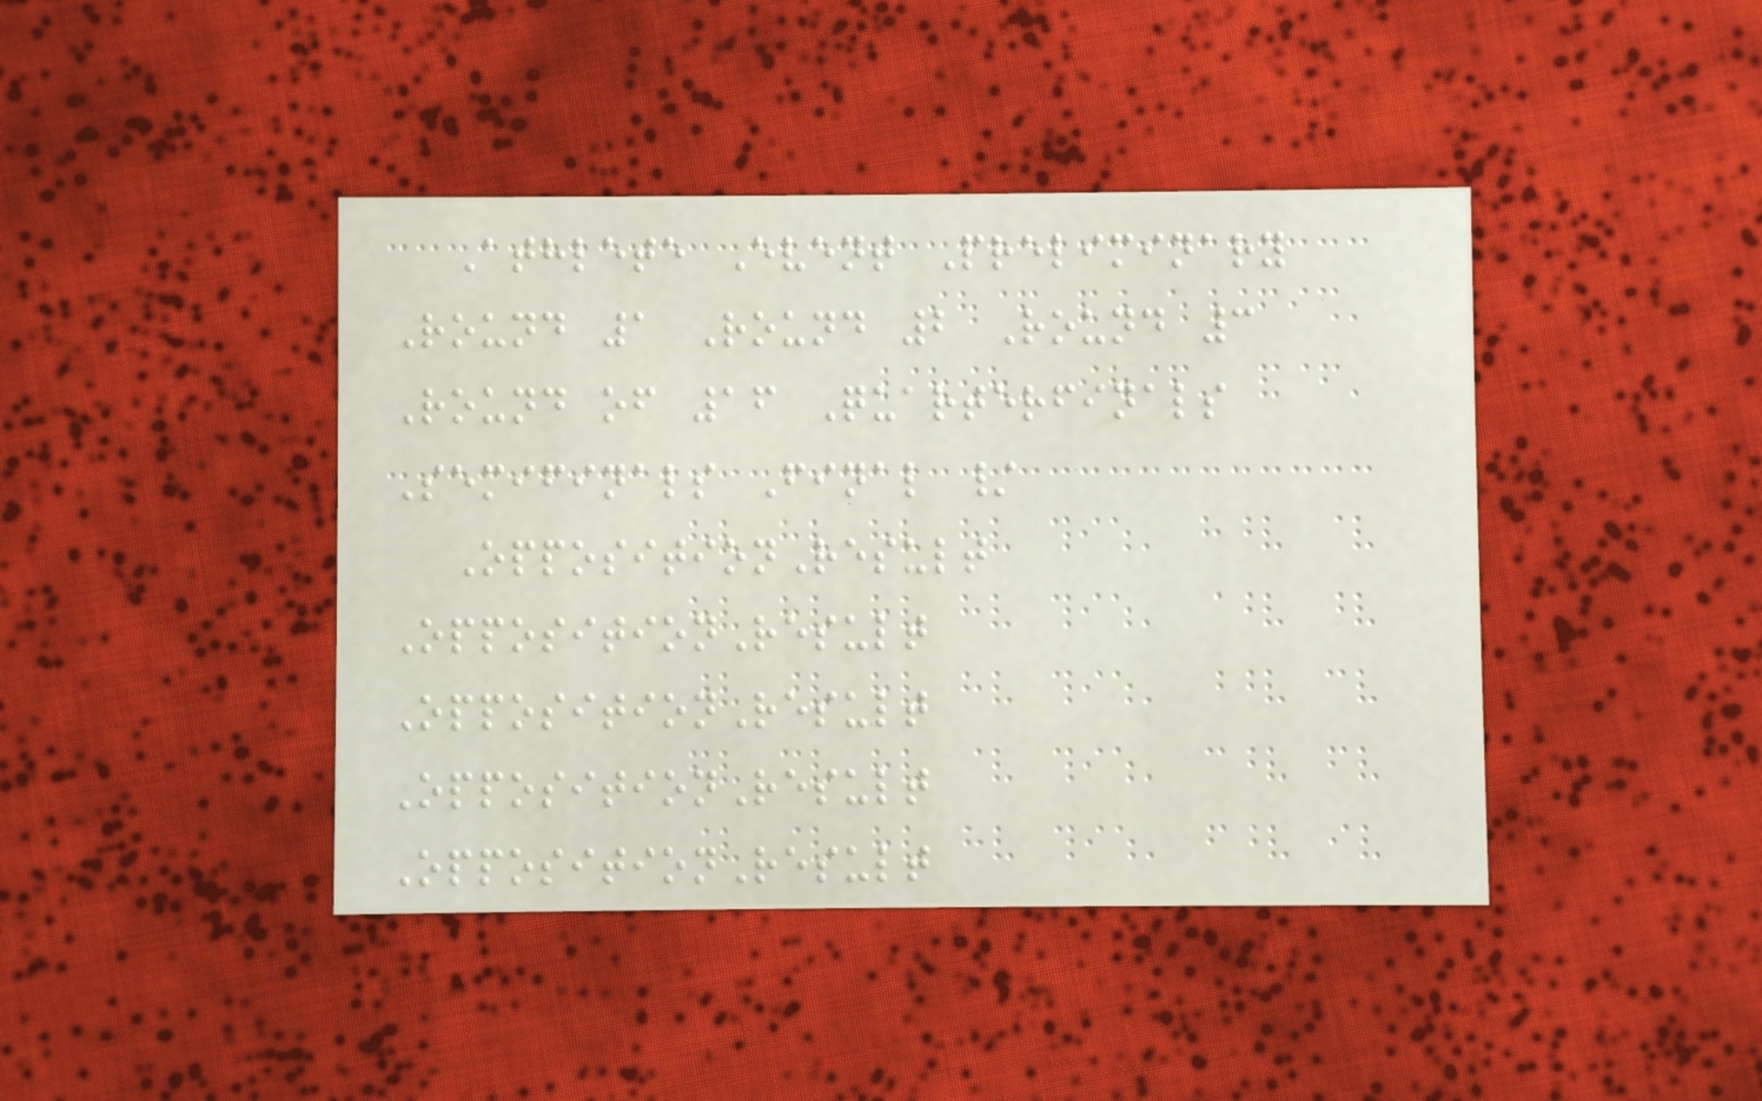Athlete Event Preliminary
Round 1 Round 2 Round 3
Round of 16 Quarterfinals
Semifinals Final /
OppositionResult
OppositionResult
OppositionResult
OppositionResult
OppositionResult
